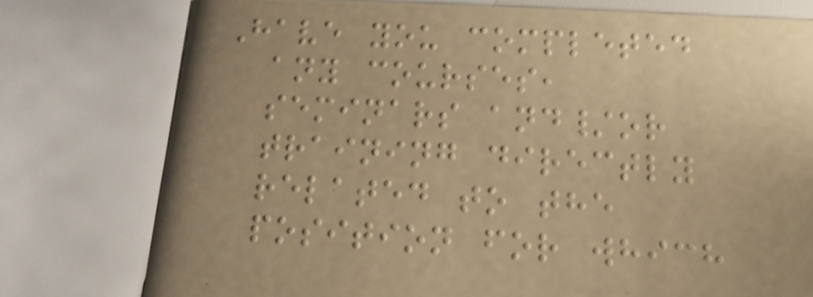Have you completed
any courses,
seminars and/or
training directly
related to the
position for which
